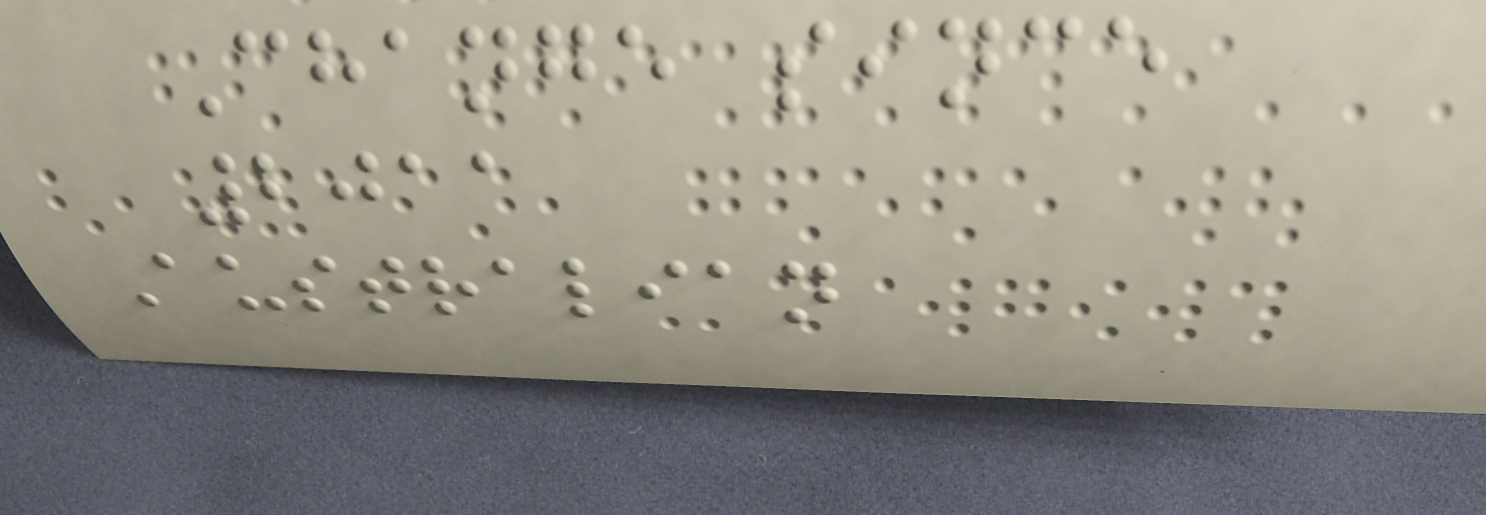Change since
2011
Australian
